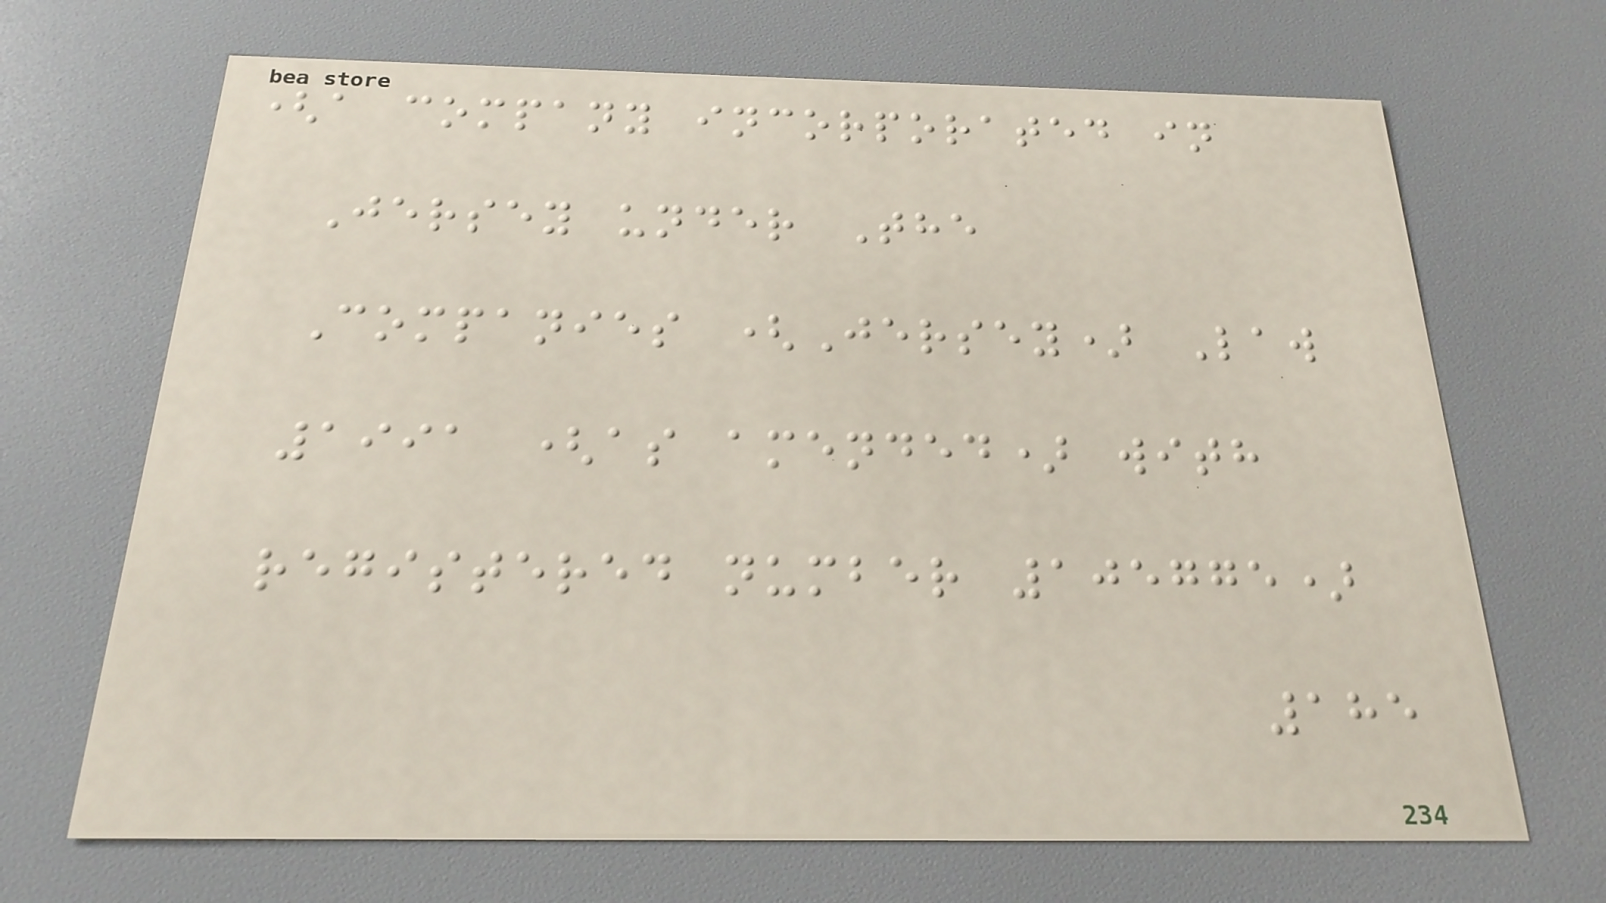(a company incorporated in
Jersey under The
Companies (Jersey) Law
1991 (as amended) with
registered number 105775)
185
